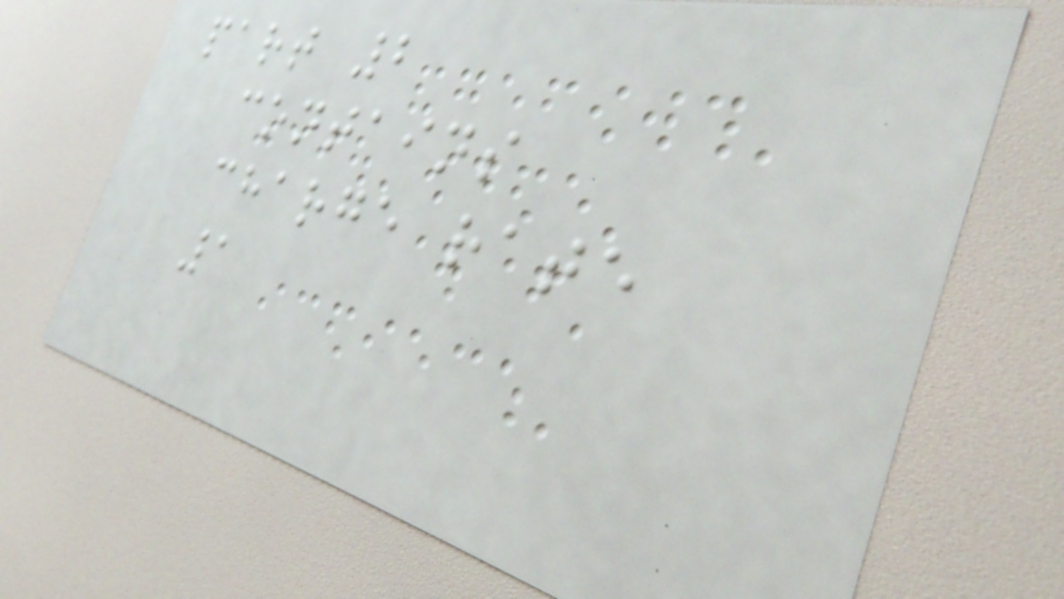part 2
contains
charge rate
1
